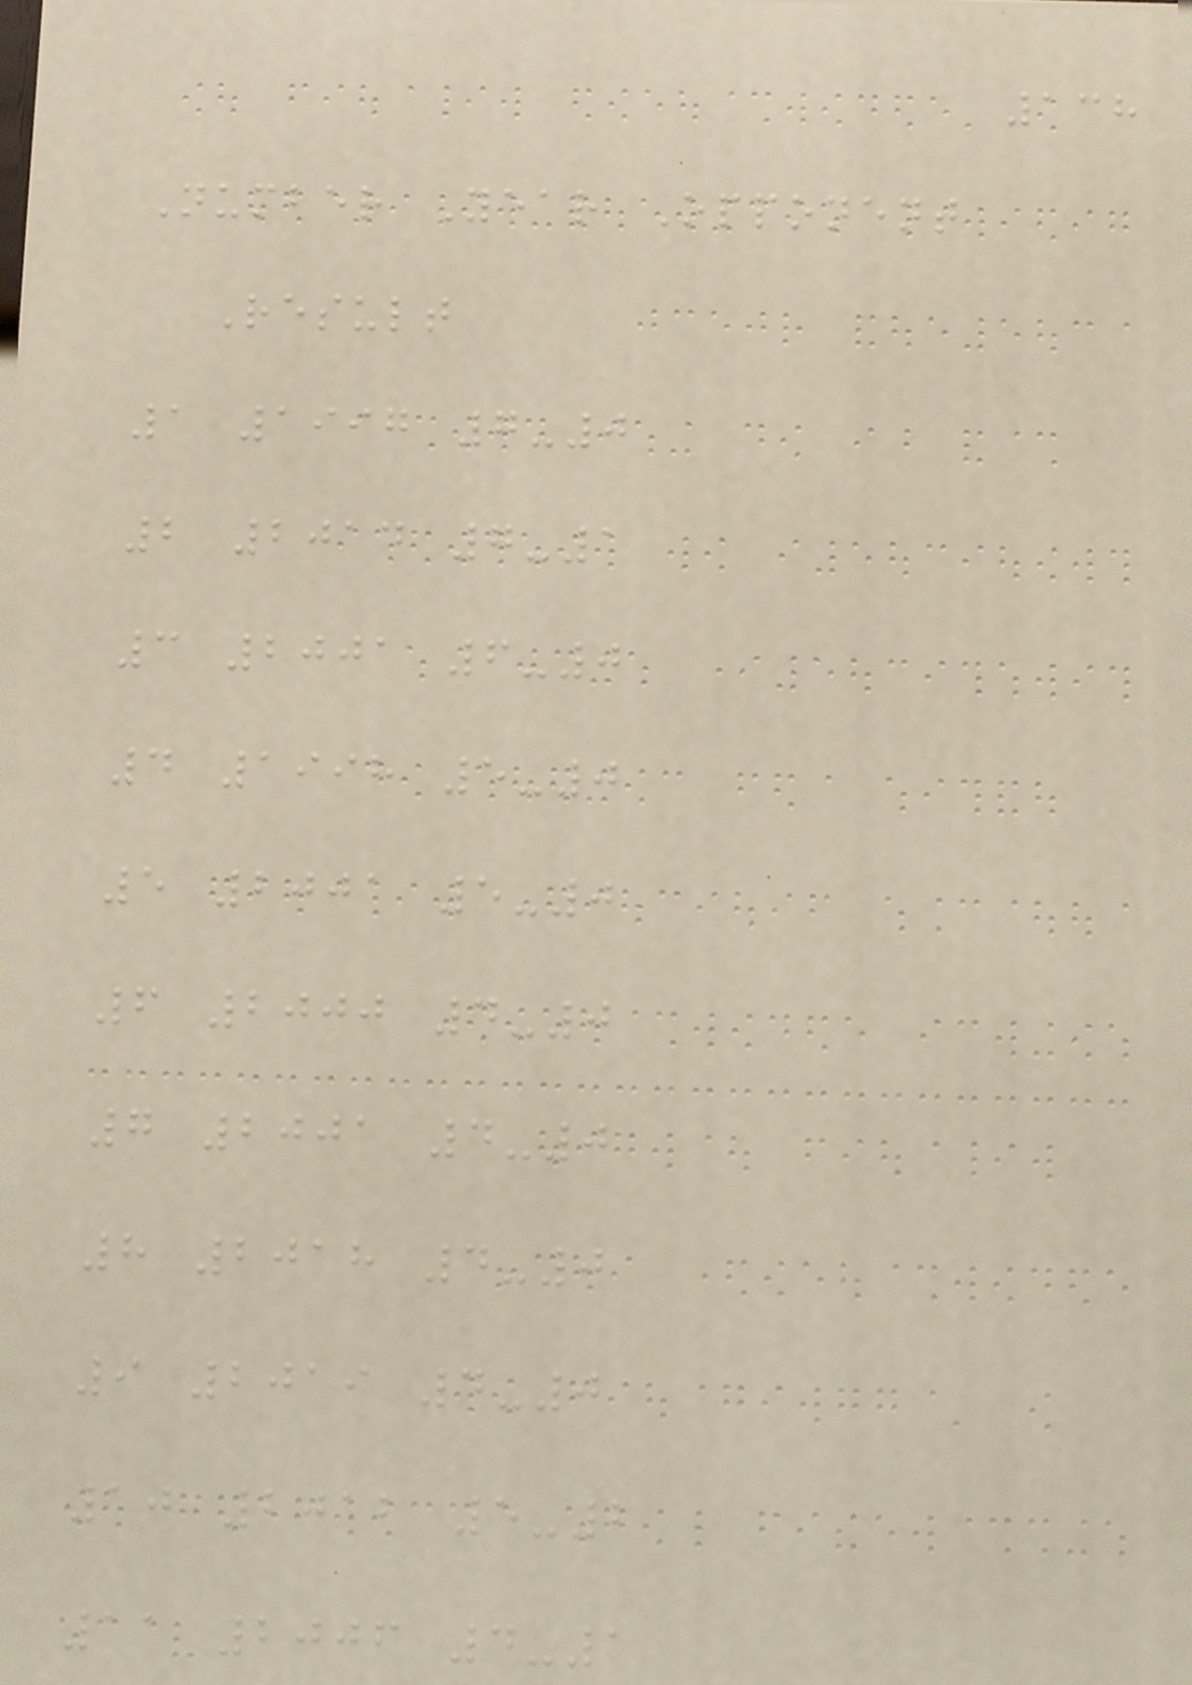138
Number Year Opponent
Result
1 1997 7-0
2 2014 7-1
3 2001 6-0
4 1998 5-0
5 2001 5-0
6 2000 4-0
7 2001 4-0
8 2018 4-0
9 2019 4-0
10 2012 5-2
11 2006 4-1
